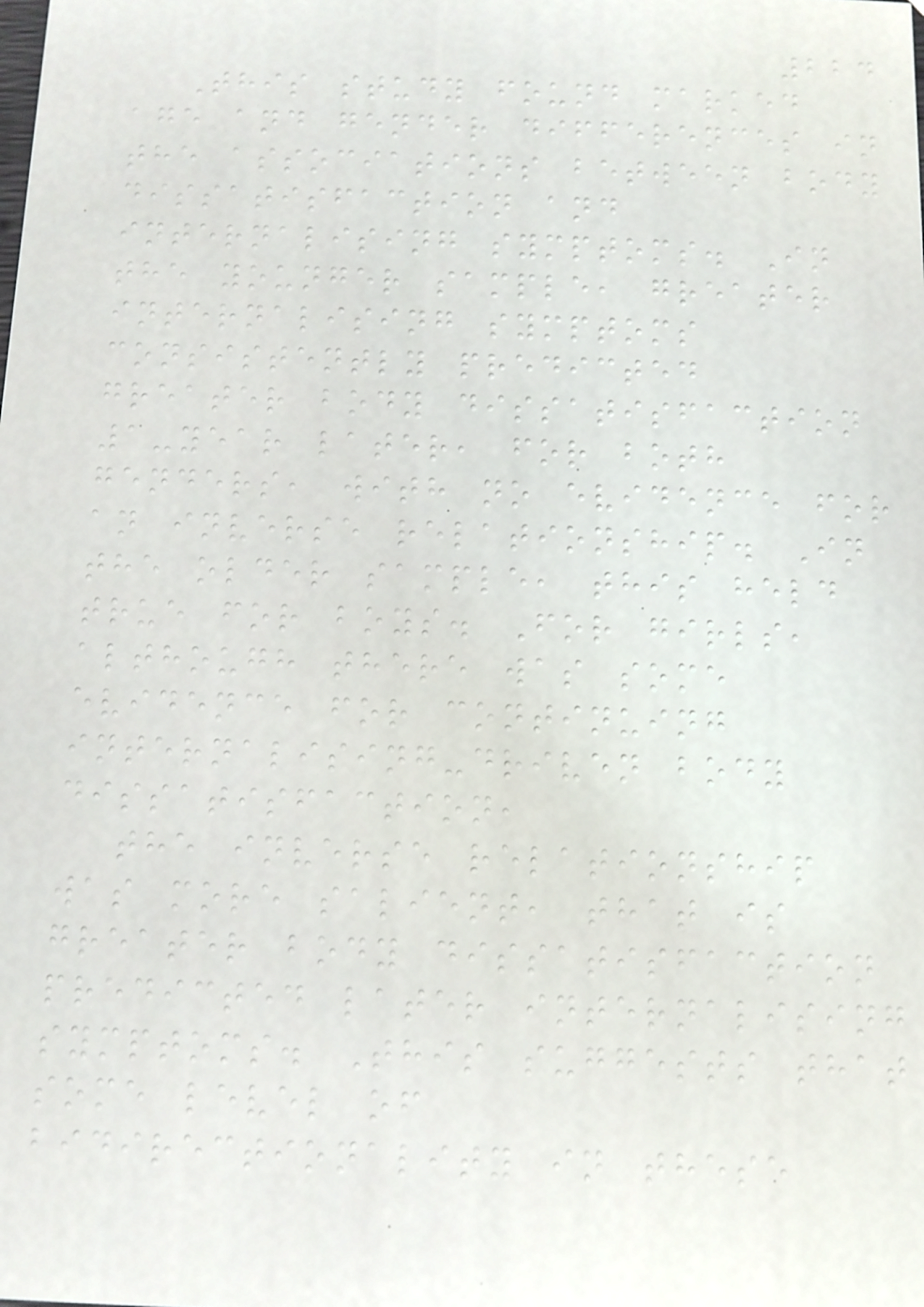224
This study found marked
age and gender differences in
the associations between body
dissatisfaction and
internalising symptoms. In
the younger sample, greater
internalising symptoms
consistently predicted
greater body dissatisfaction
1-year later, for both
genders, with no evidence for
an inverse relationship. In
the older sample, this held
true for boys. For girls,
although there was some
evidence for continuing
internalising-driven body
dissatisfaction,
the inverse relationship
was more salient, that is
greater body dissatisfaction
predicted later internalising
symptoms. This suggests that
some level of
bidirectionality in these
